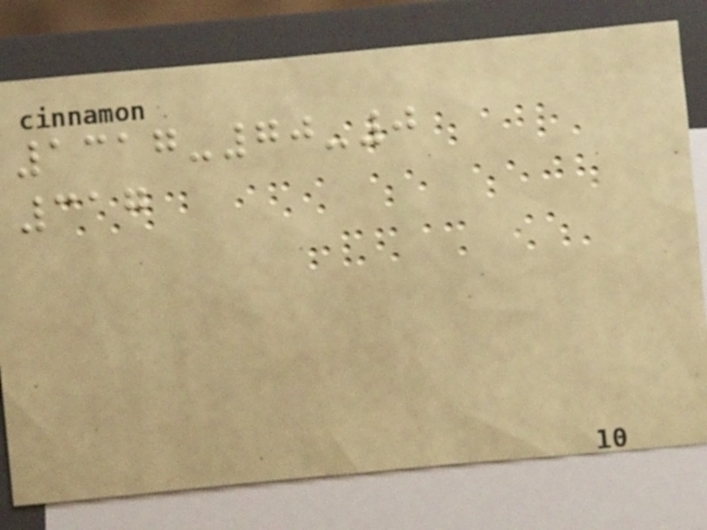1317-70-0
317
